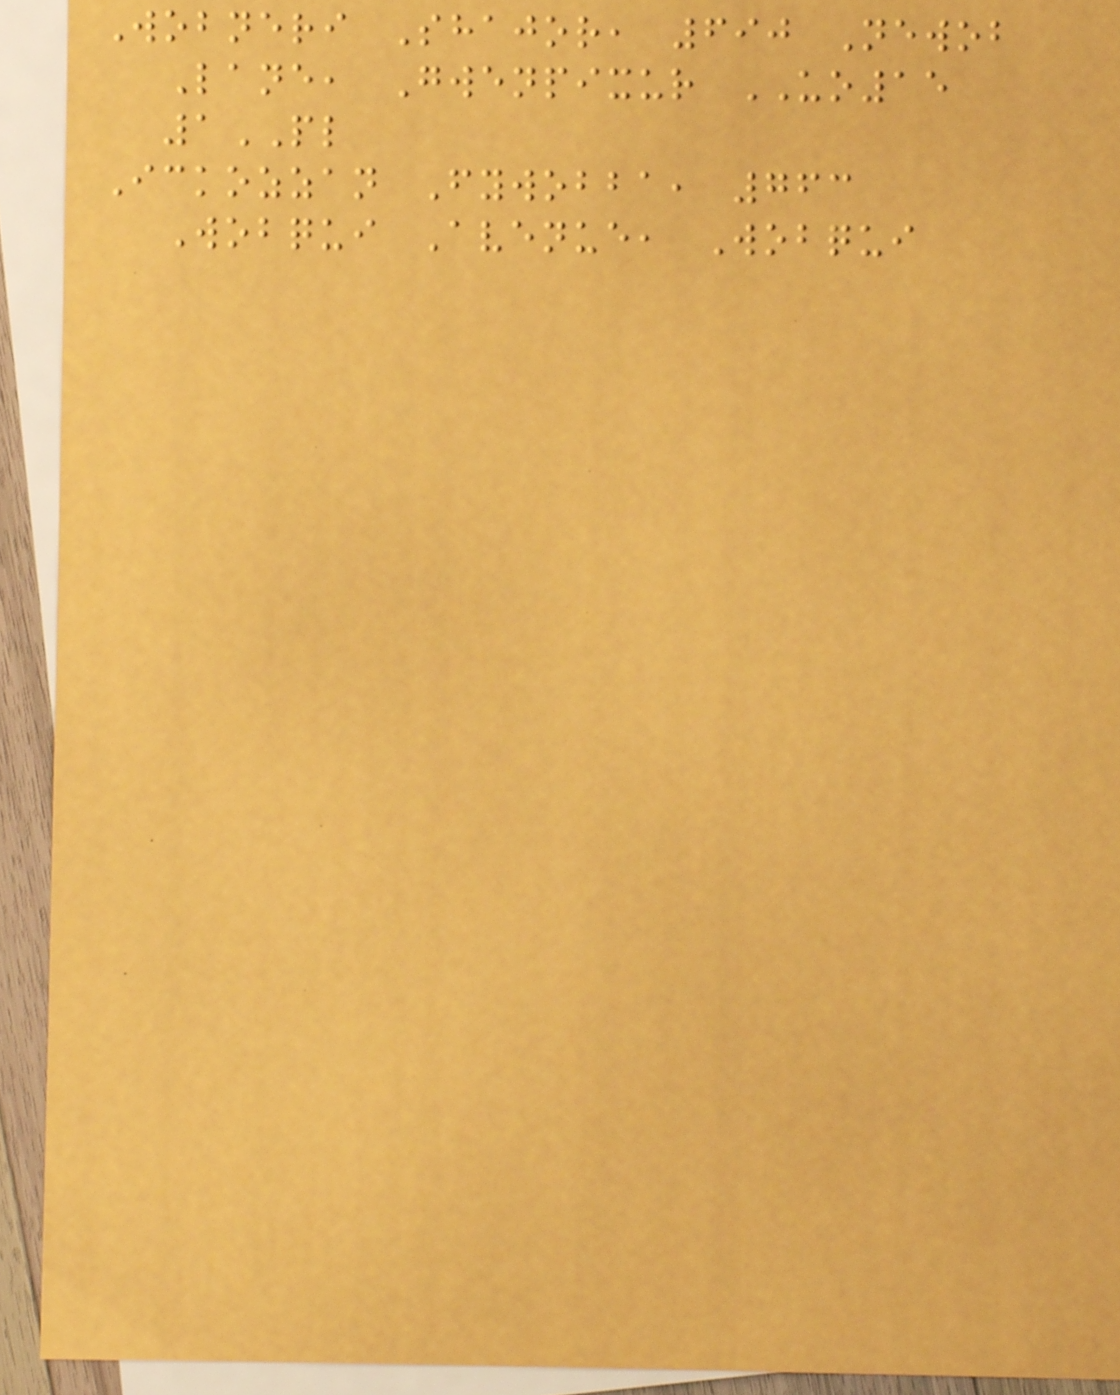Wobneri Shajor, 690 Newob
Lane, Gwenpixur UO15
1PL
Ickozzan Fywobba, 763
Wobqui Avenue, Wobqui
